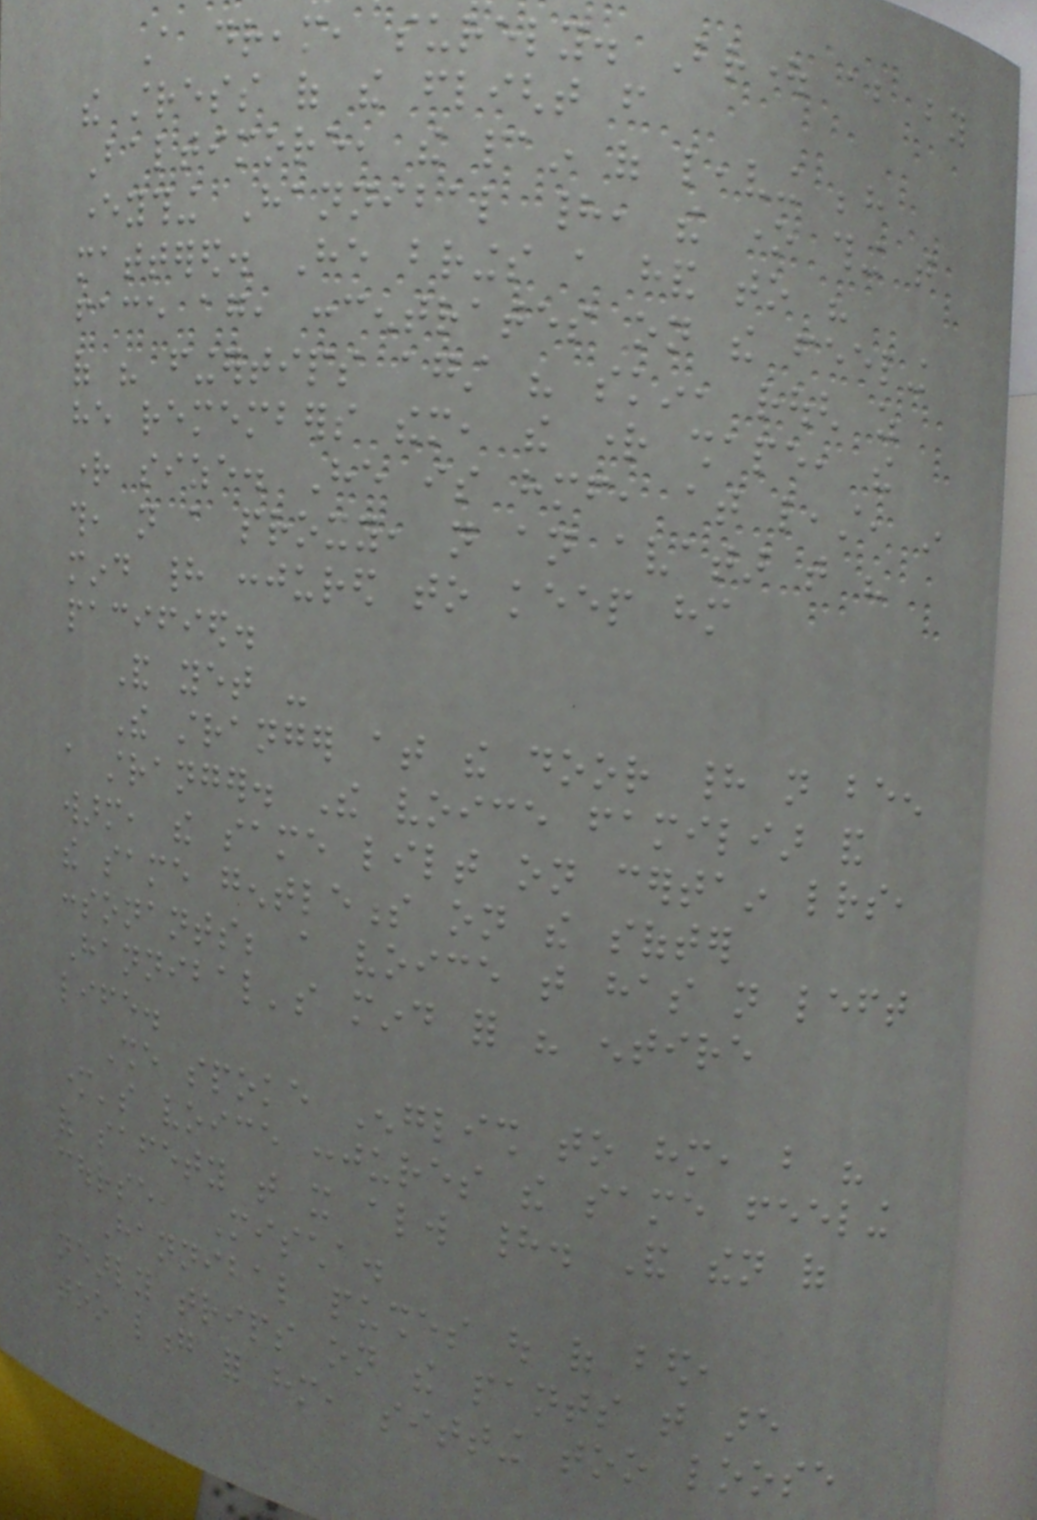A dream, surely. Brought about by
the stress of the flight from
Baltimore, the pain of leaving behind
everything Hannibal had, the one thing that
mattered. He brings a hand to his
face again, concentrates on the feeling
of his fingertips against his skin, rough as
he remembers them, the right shape, the
right size. He is himself, at least, in
this, not a proxy, not an avatar that his
mind had conjured to keep him
pacified.
And yet -
The stranger at the door had not been
a stranger. The voice familiar and
warm, the same lilt on certain letters,
the same gentleness on the softer
consonants; a voice that has not left
Hannibal's mind for his entire
life.
She spoke English to him, but his
mother's voice conjures the same feeling
of safety that it always had. And then of
course, Mischa.
Hannibal pushes out of bed,
nearly trips on the pants that are
too long for him, sitting too loose
